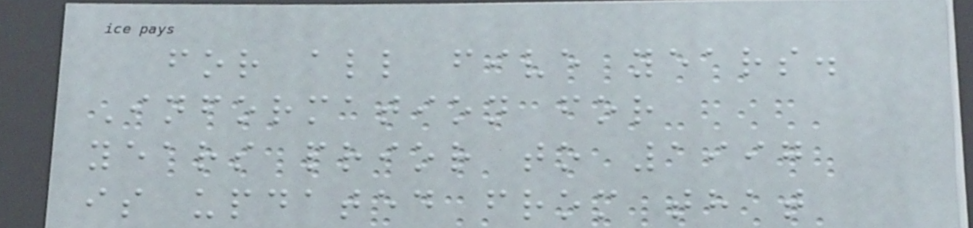for all five years.
Information for
years prior to 1997
is updated from that
